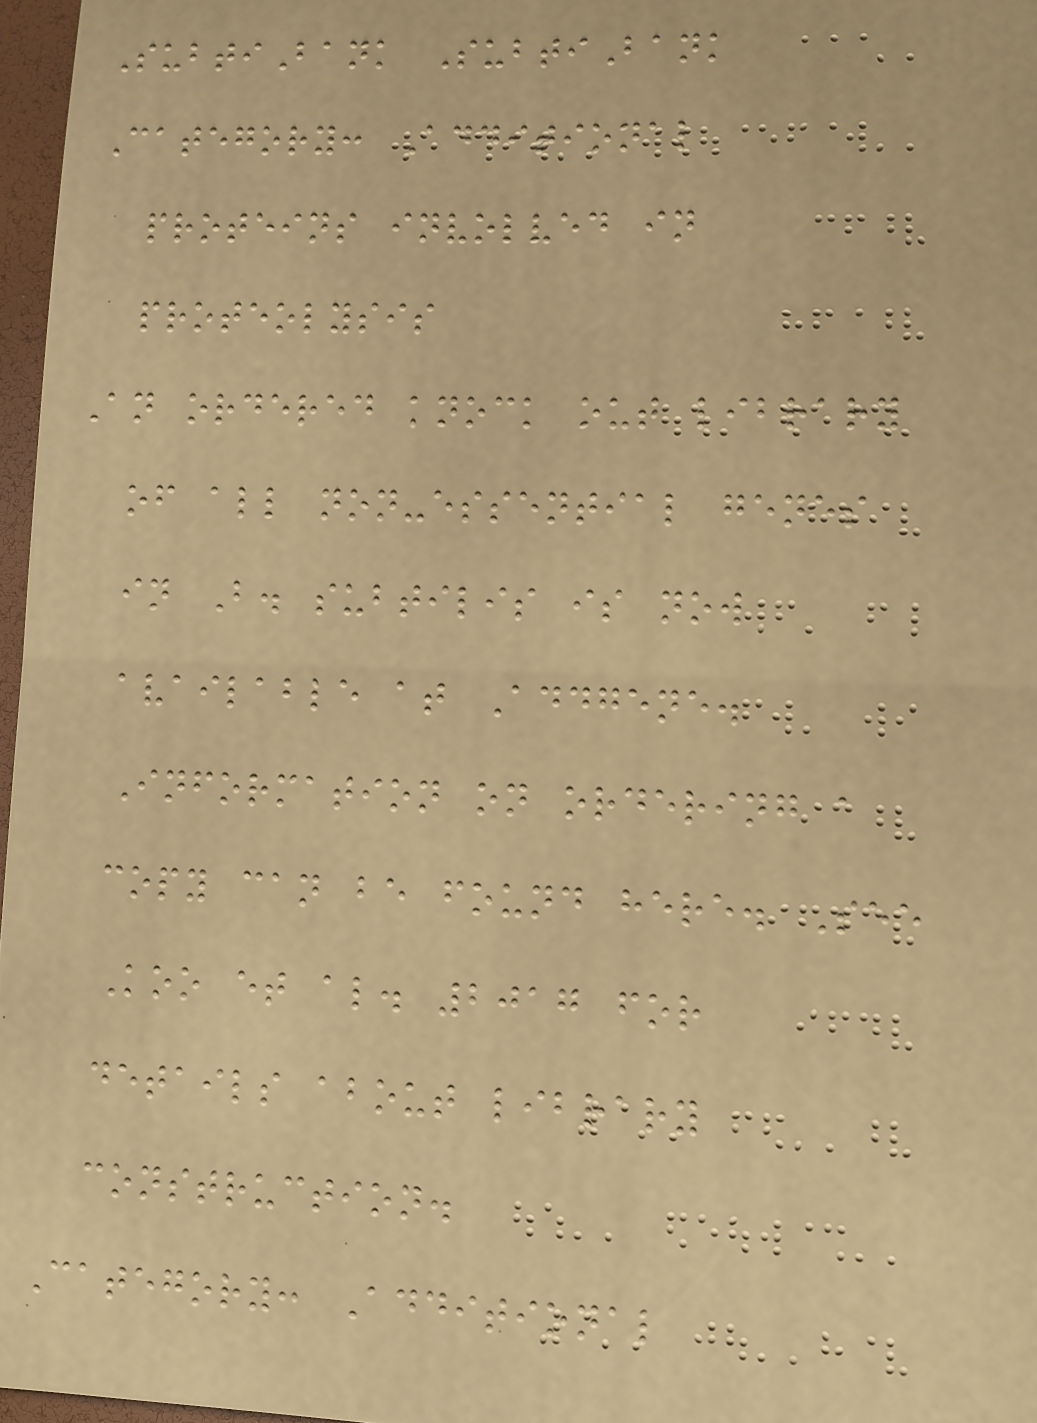SubtiBank SubtiBank
Category: Additional
proteins involved in
proteolysis
An ordered knock out library
of all non-essential genes
in B. subtilis is now
available at Addgene.
Information on ordering a
copy can be found here. See
Koo et al. 2017 for
details about library
construction.
Category: Additional
